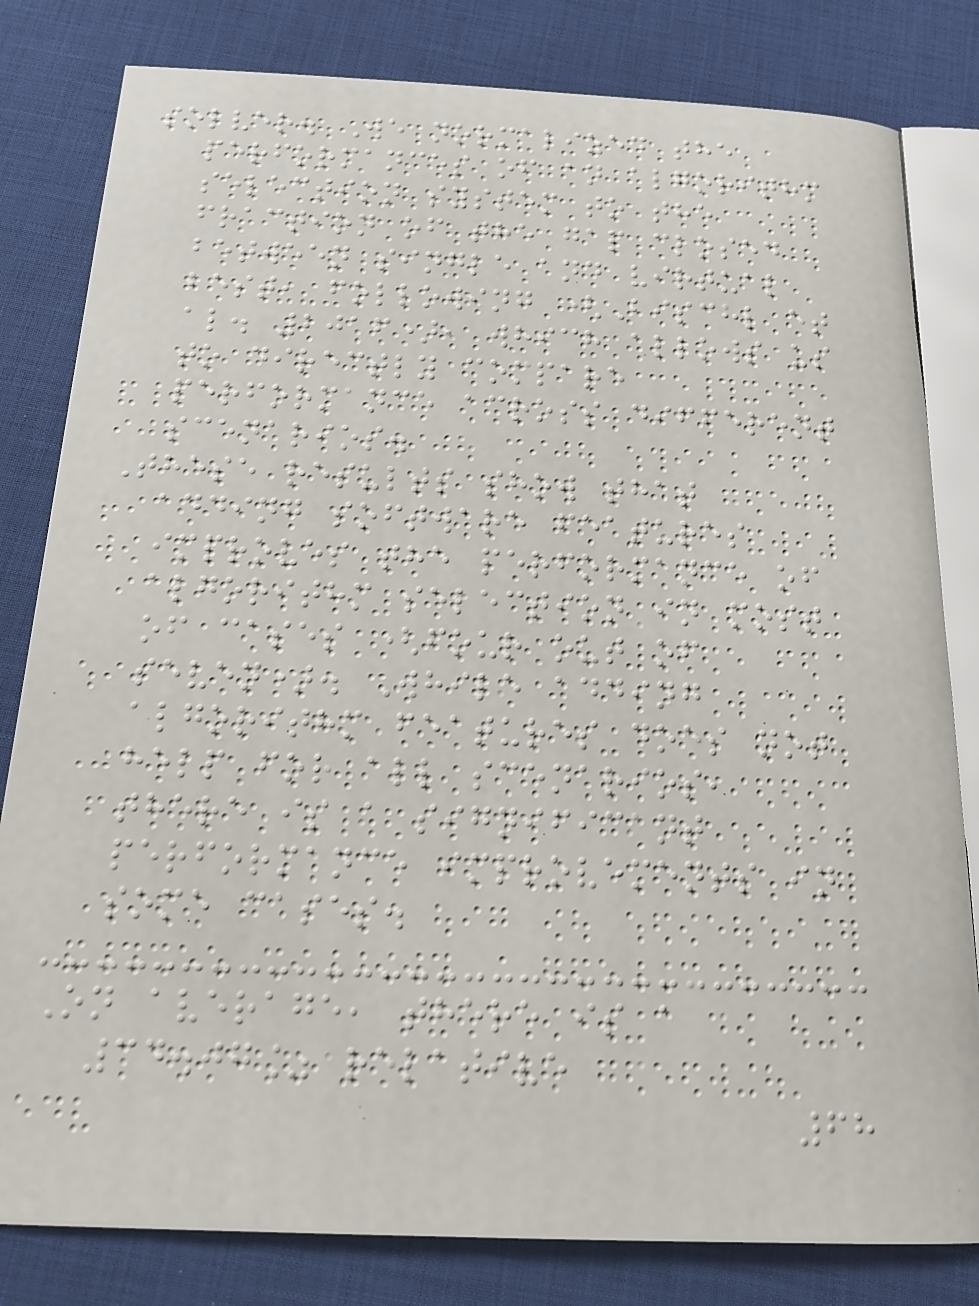solver. We normalized the
performances of an algorithm
selection system to the
fraction of the gap closed
between single and virtual
best, following (Bischl et
al. 2016), which allows us
to directly compare
performance across different
scenarios.
These results show that
adding software features
improves the performance of
algorithm selection in most
of cases (four out of
seven). While adding
algorithm features does not
help for all scenarios,
there is a significant
performance improvements in
some cases.
On average, there is a
34.07% relative
68
